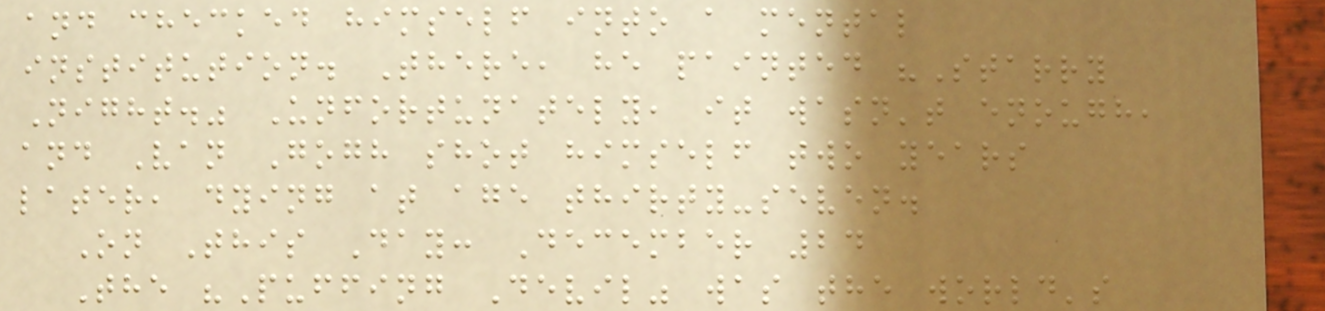and checked himself into a mental
institution. There, he painted "Starry
Night." Unfortunately, it wasn't enough,
and Van Gogh shot himself two years
later, dying at age thirty-seven.
On This Day: December 24
The "Puffing Devil" was the world's
